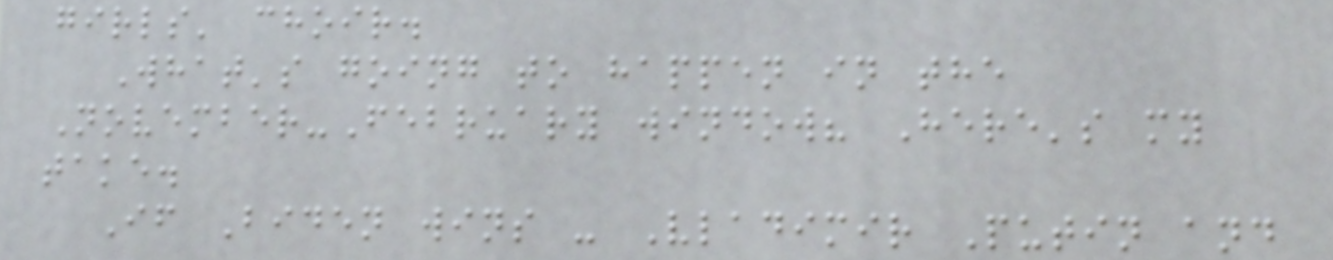girls' choir.
What's going to happen in the
November-February window? Here's my
take.
If Biden wins - Vladimir Putin and
